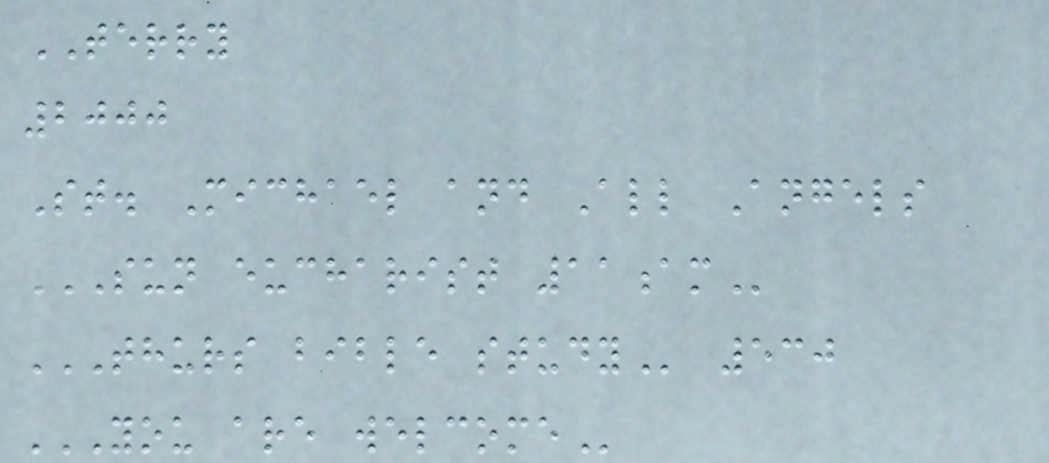TERRY
2000
St. Michael and All Angels
SUN EUCHARIST 11AM
THURS BIBLE STUDY 530
YOU ARE WELCOME
